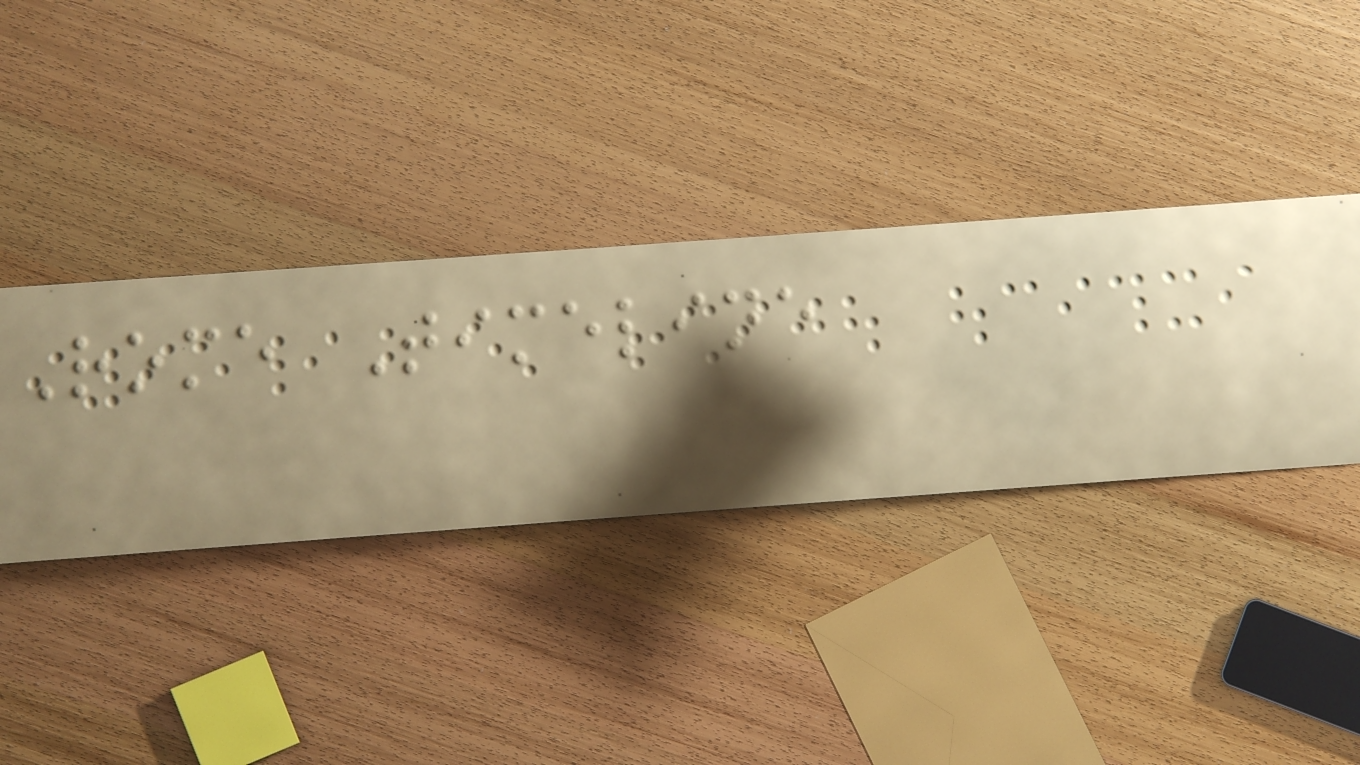Rome Timeline
